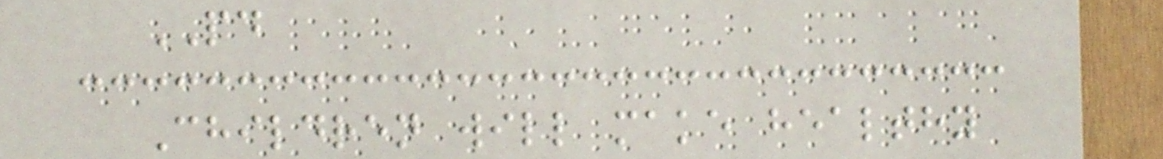PD
Children will make healthy
